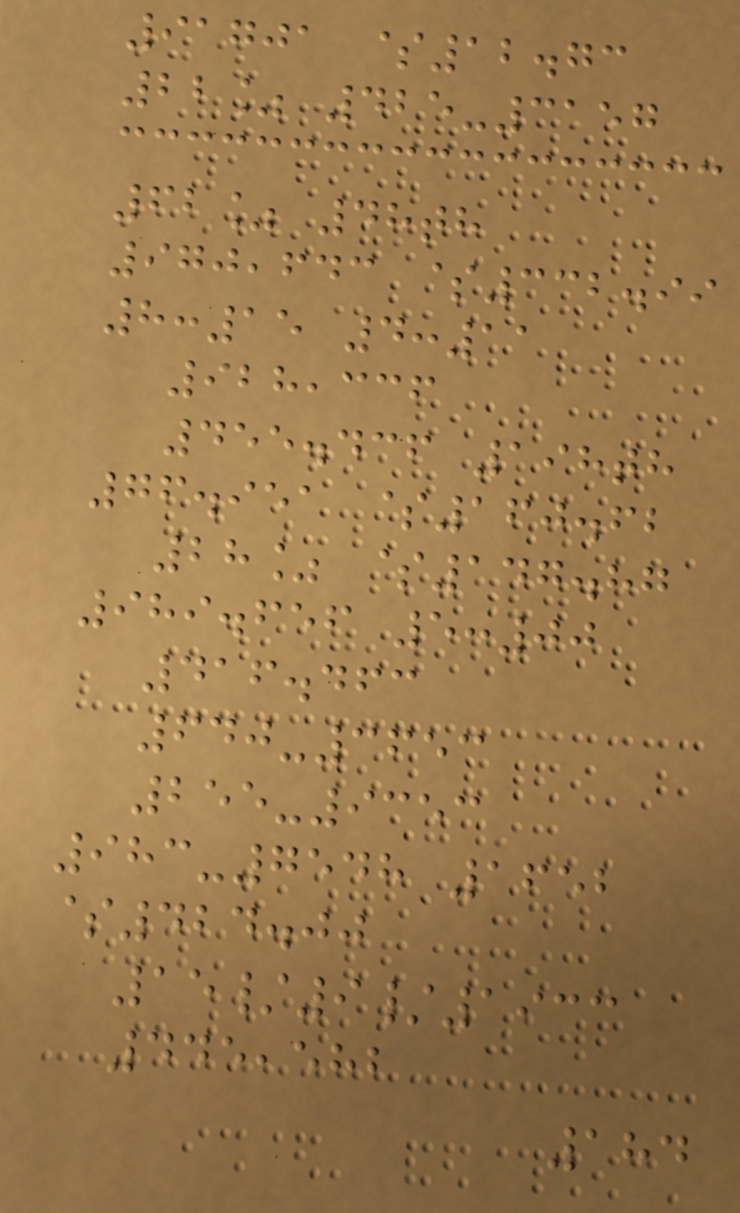91701 $12.73
22% 425-3157
62% 48th
970,643 $332.99
8:15 4:11
928,336
455.436 198th
76.951 $160.62
28% $147.87
989.656 5:00
416.463
640-3653
255-9353
983-7548 1652
$424.00
15/9/1933
445,582
184
